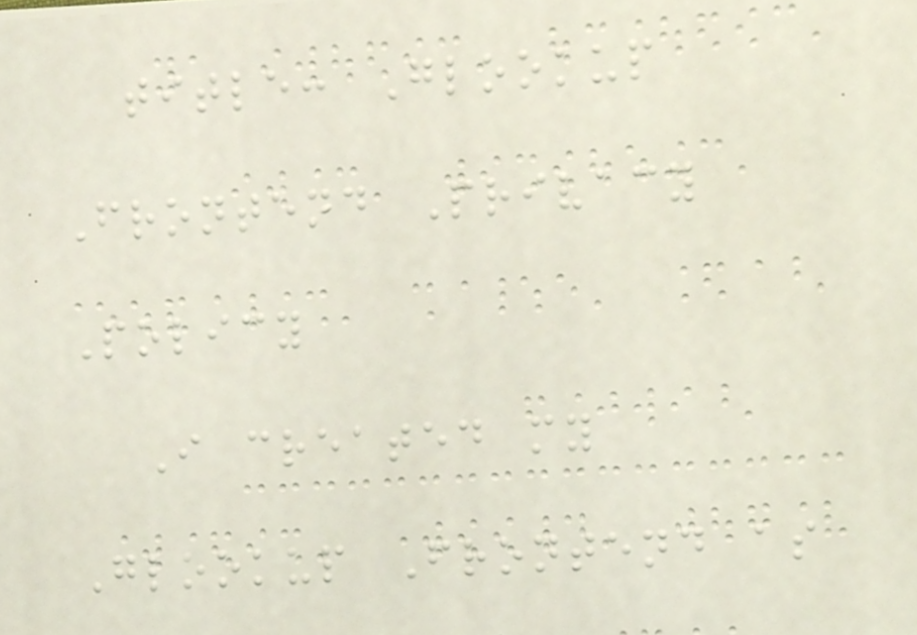title: Glookup
Frontend Privacy
Policy
I created my
Glookup Frontend as
